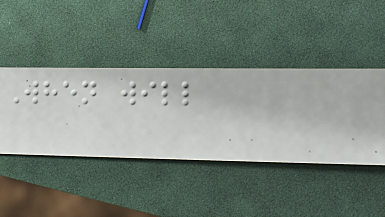When will
